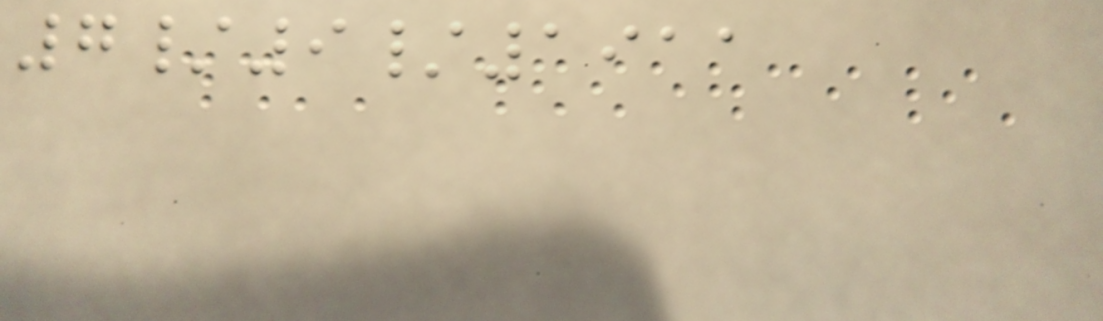7/9/1911
